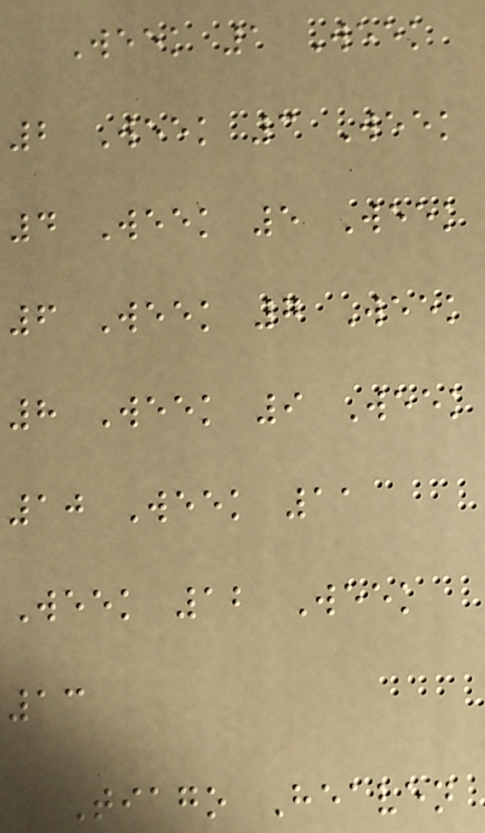Week 1 Week
2 Week 3 Week
4 Week 5 Week
6 Week 7 Week
8 Week 9 Week
10 Week 11
Week 12 Week
13
Tiago Heaven
